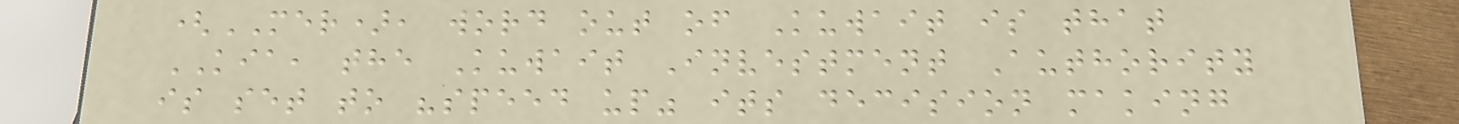(MER), word out of Kuwait is that
KIA, the Kuwait Investment Authority
is set to "speed up" its decision making
